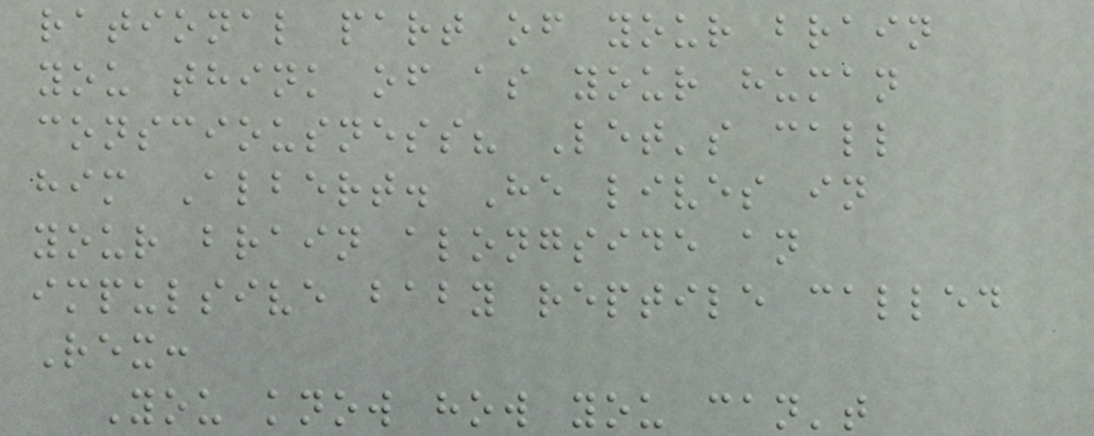rational part of your brain
you think of as your human
consciousness? Let's call
him Albert. He lives in
your brain alongside an
impulsive baby reptile called
Rex:
You know how you can't
